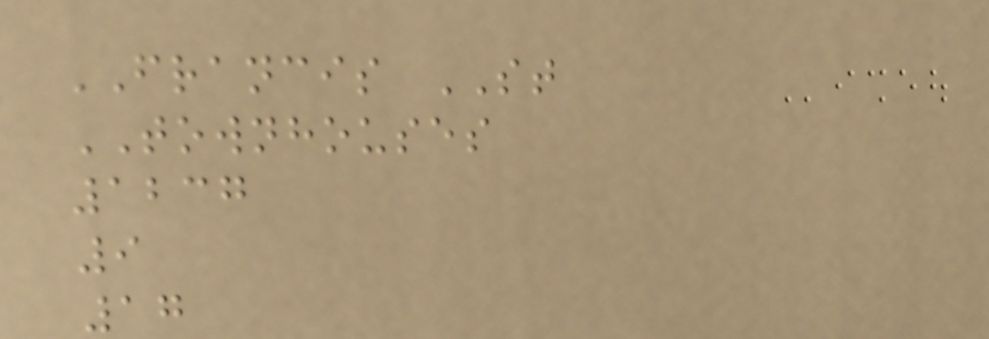FRANCIS ST
TOWNHOUSES
1237
9
17
